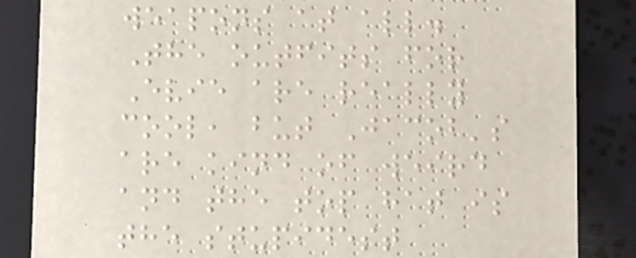weapons at all.
The outfits for
Evie are really
cool, but Jacob's
are kind of weird
and the top hat is
the stupidest
